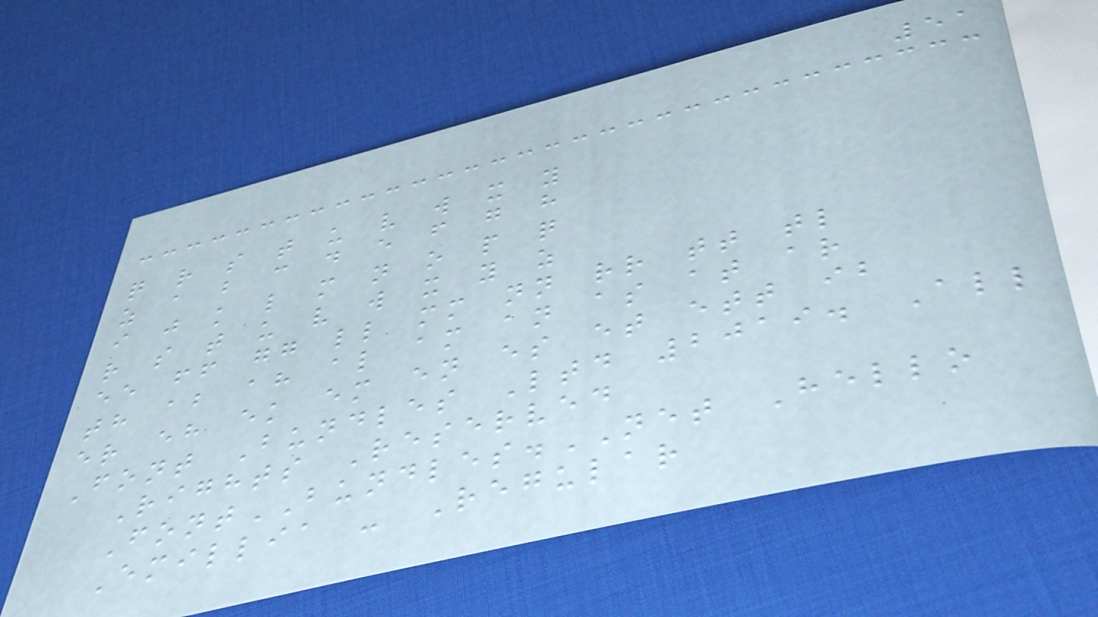51
q r s t u v w x y
z a b c d e f g h
i j k l m n o p q
r s t u v w x y z
ee ff gg ll mm nn rr tt tl
th ab ah al am an as at ar
er eh ek em en es et ett ib
Font Bundles Ltd 2019. All
Rights Reserved
FontBUNDLES.NET Hello
Emillia - Regular
